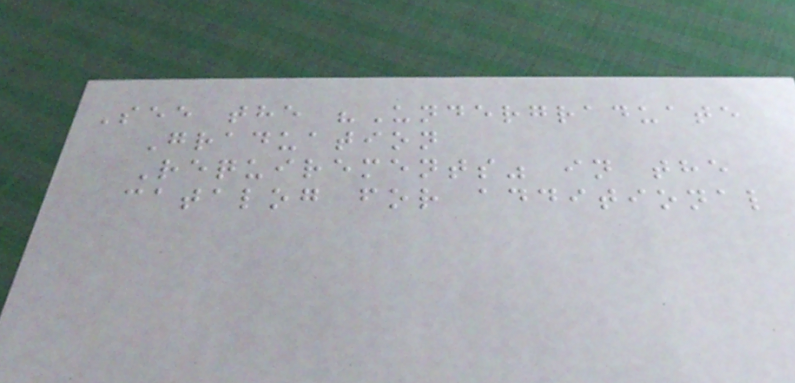See the "Undergraduate
Graduation
Requirements" in the
catalog for additional
